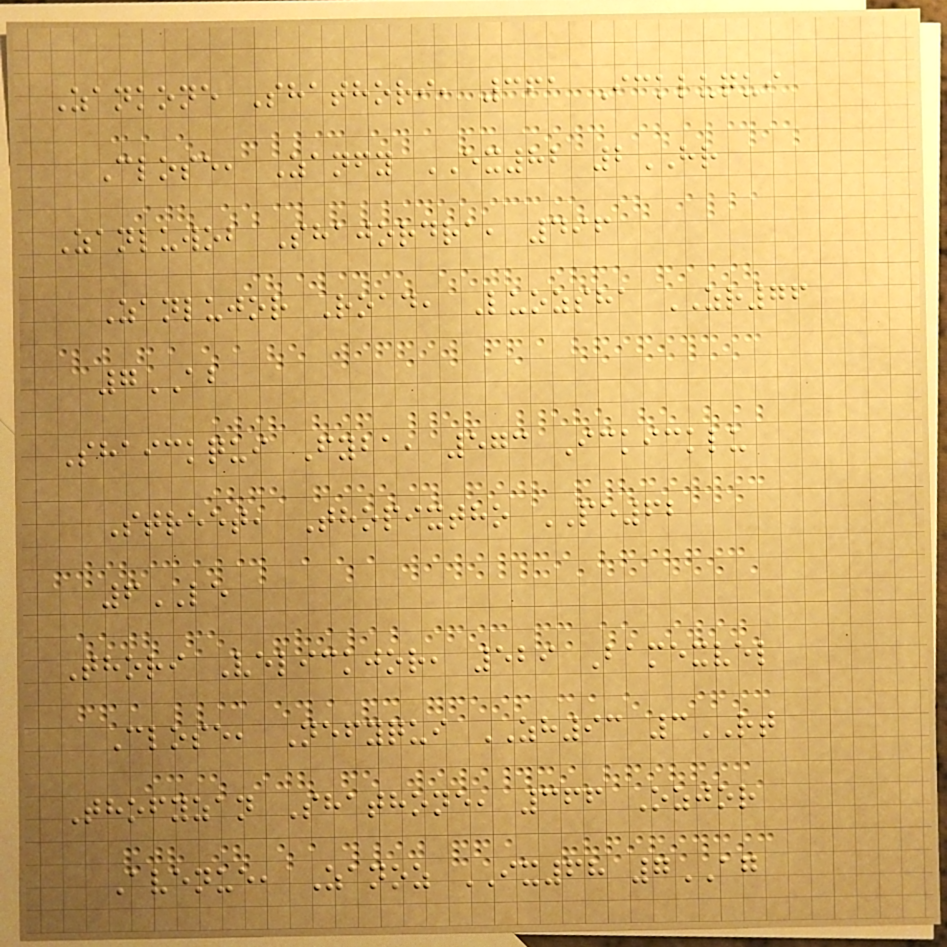Zankone Shathori, 361 Ickluqui
Close, Zanfy EX82 2HR
Zanluwob Shajordra, 496
Zanlujor Road, Luozsha ZR76
7AB
Shaickqui Fyba, 573 Ickicklu
Street, Thopixtho PE62
6LE
Thori Velickjor, 529 Bamexvel
Close, Nefyqui ZH93 3RT
Thofyzan Shathone, 366 Ozjor
Avenue, Zanoz IX68 7AG
